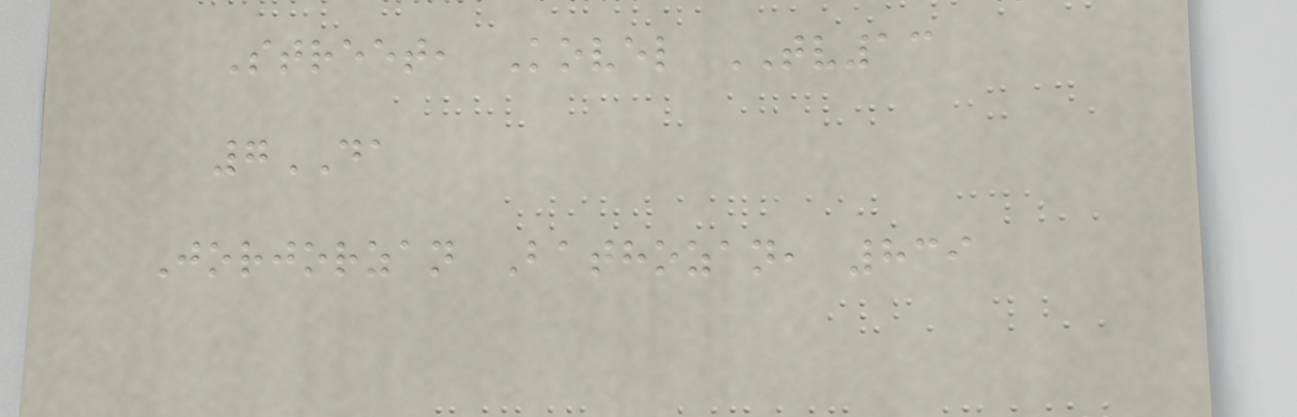Street, Kovel TV13
7DA
Jorjorzan Bathozan, 839
